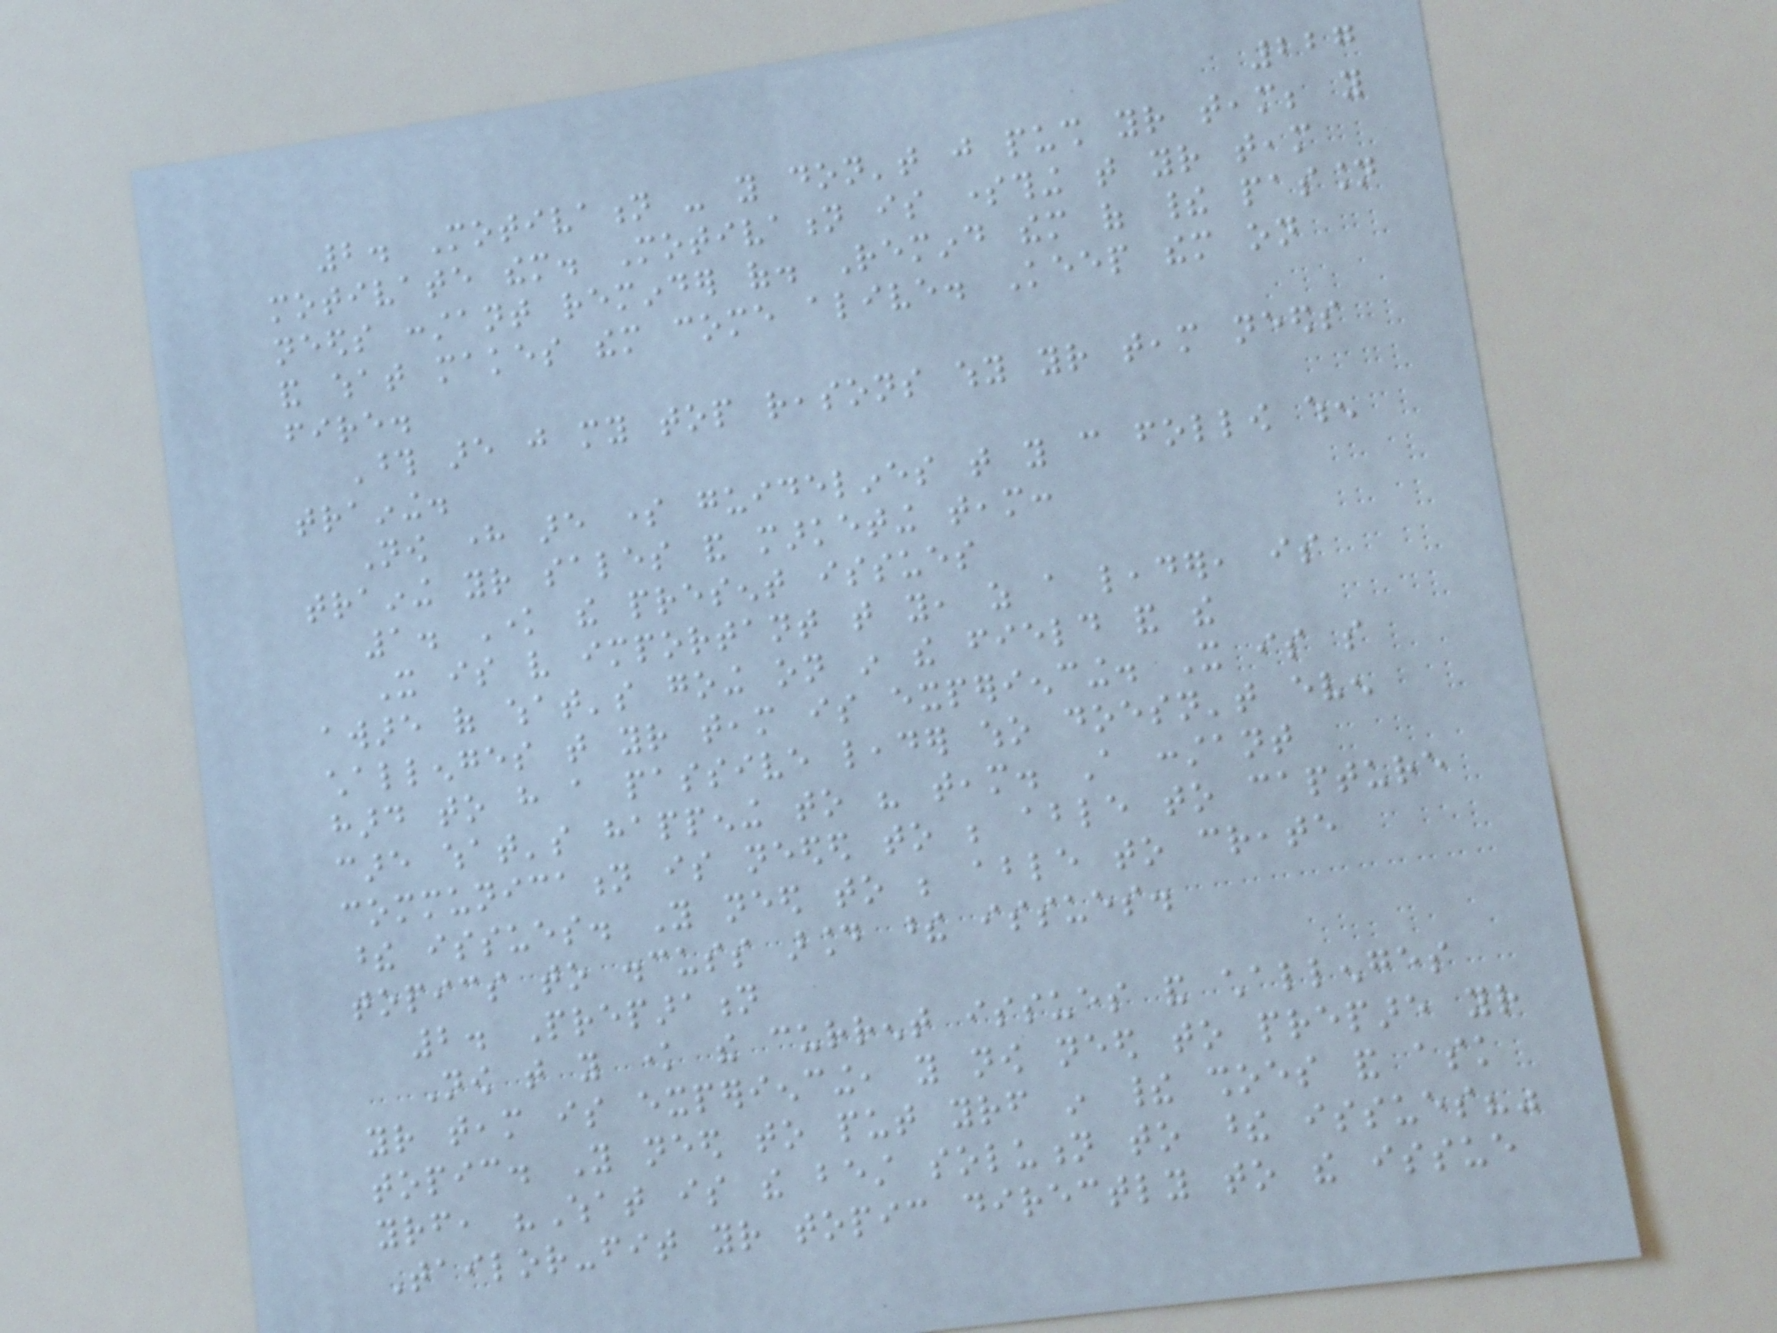227
2. Motivation - you don't just push your team; you
motivate them. Motivation is something that your team
needs constant reminder of. Remind them of their passion
and what makes them come alive. Keep them on
fire.
Those are just my top reasons why your team needs
training.
Now here are some guidelines that you can follow when
training your sales and marketing team:
1. Know the present issues
It is very important that you, as a leader, is
aware of what's going on in the field and the
challenges that your team is experiencing. It is so
hard to have a passive leader who doesn't even
care what's happening to his team. A constant
communication is needed to be able to capture
these issues. You need to be able to create
topics to discuss around these issues.
2. Preparation
Now that you know the current issues and challenges
your team is experiencing, you now need to prepare your
topic. You need to put yourself in their shoes and ask
yourself, "What is the best solution to these issues?"
Tailor-fit your topic directly to the issue
